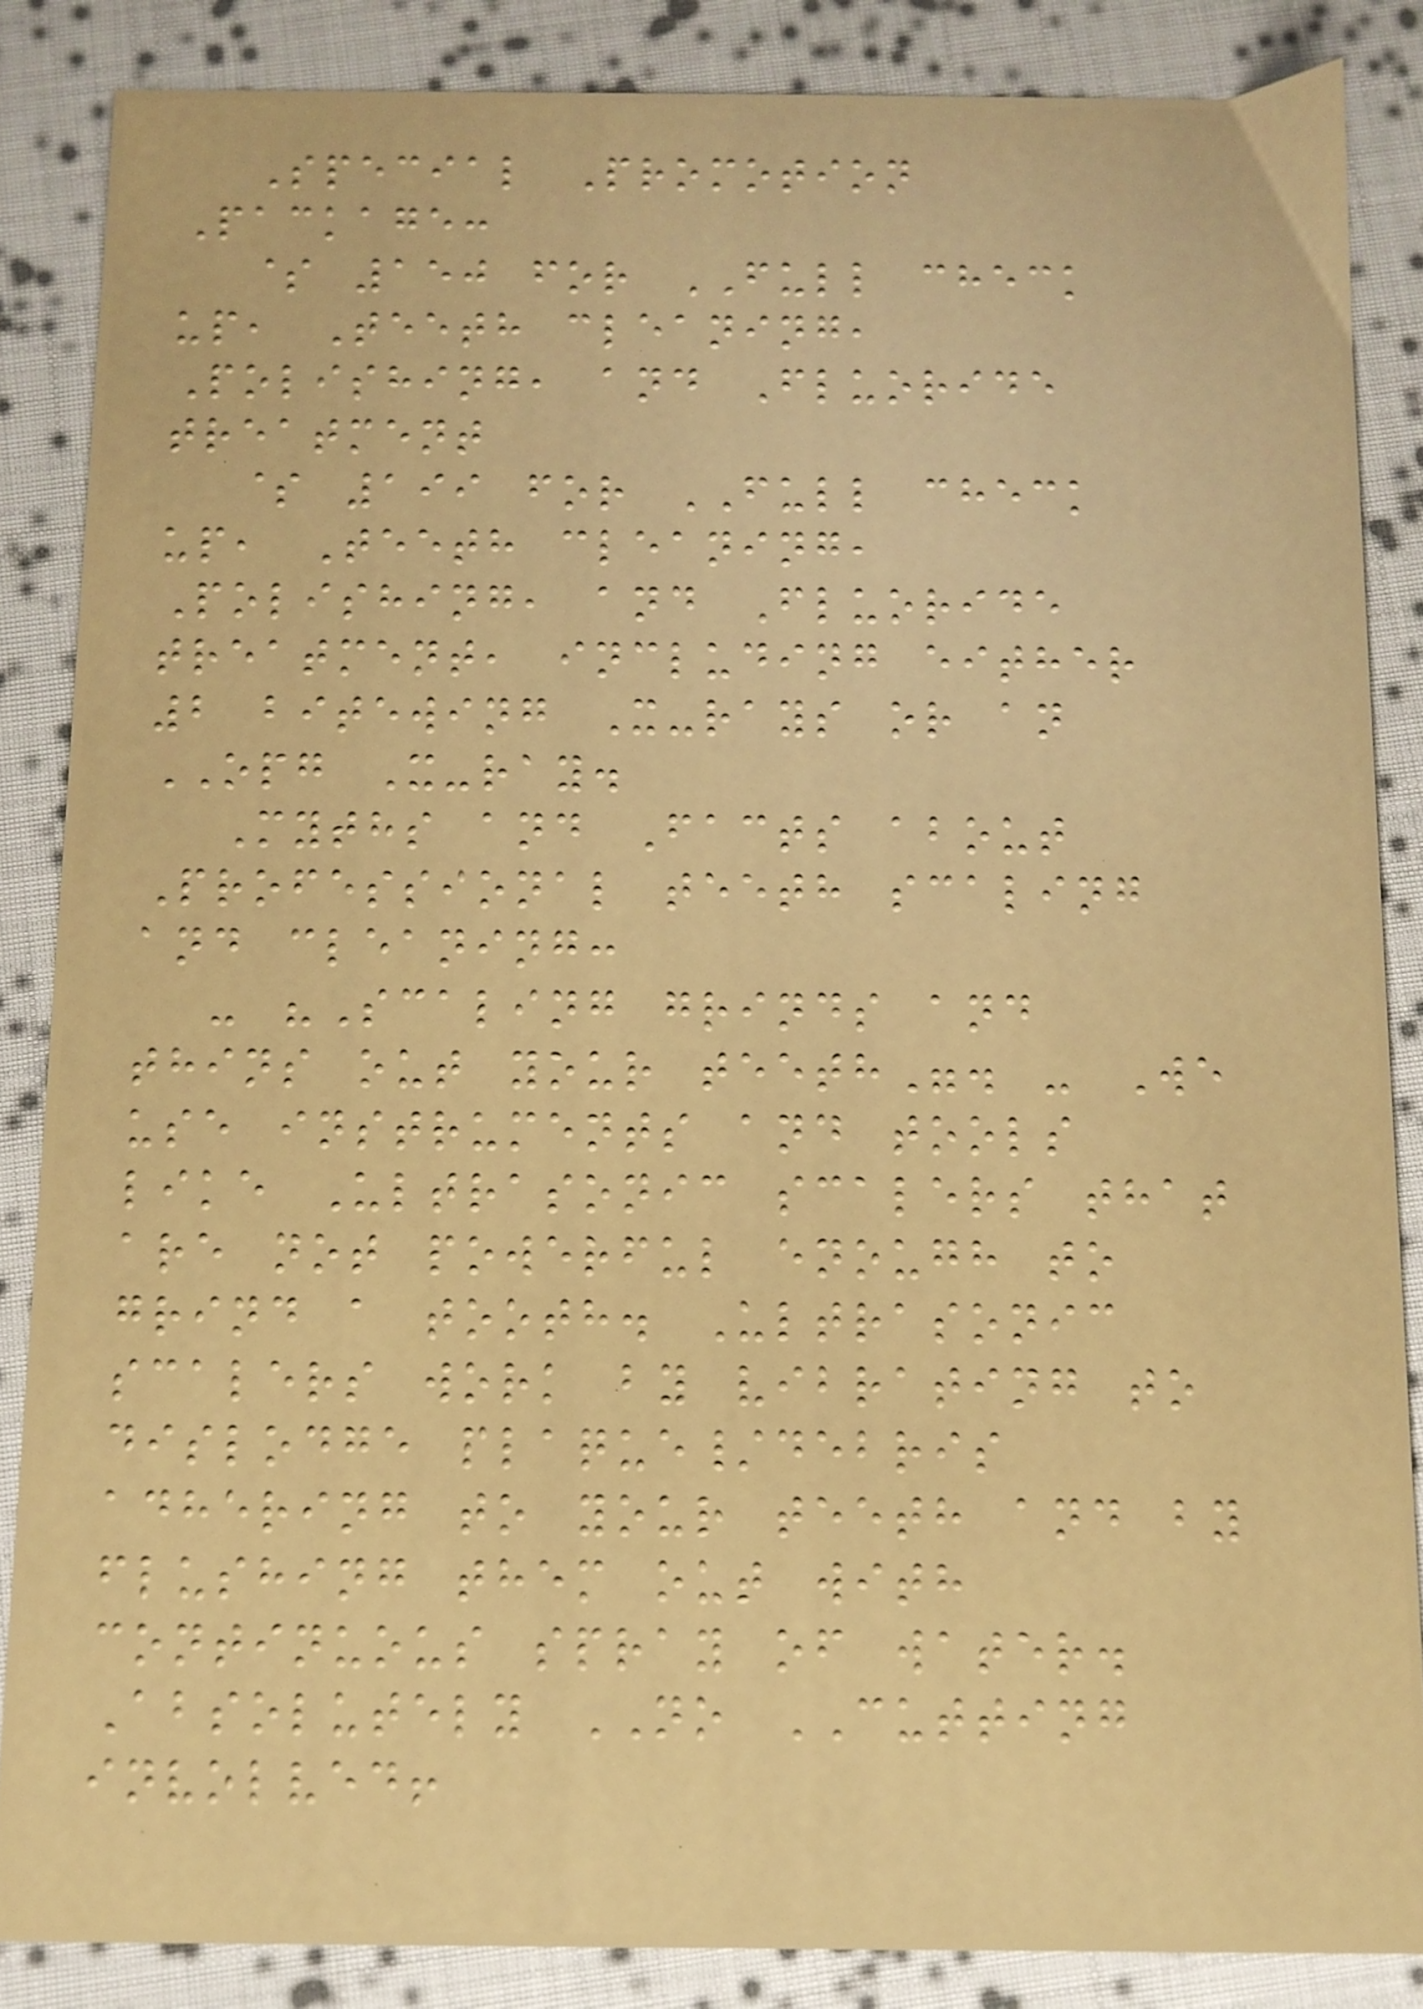Special Promotion
Package:
$ 150 for FULL check
up, Teeth cleaning,
Polishing, and Fluoride
treatment
$ 199 for FULL check
up, Teeth cleaning,
Polishing, and Fluoride
treatment, including either
2 bitewing X-rays or an
OPG X-ray.
Myths and Facts about
Professional teeth scaling
and cleaning:
- "Scaling grinds and
thins out your teeth". - We
use instruments and tools
like Ultrasonic scalers that
are not powerful enough to
grind a tooth. Ultrasonic
scalers work by vibrating to
dislodge plaque/debris
adhering to your teeth and by
flushing them out with
continuous spray of water.
Absolutely NO CUTTING
involved!
